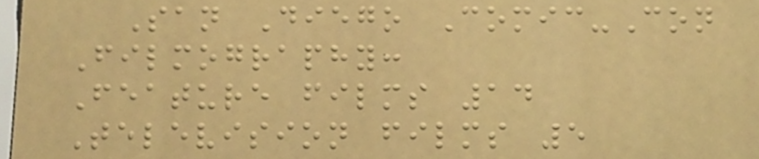San Diego Comic-Con
Filmography:
Feature films 14
Television films 5
